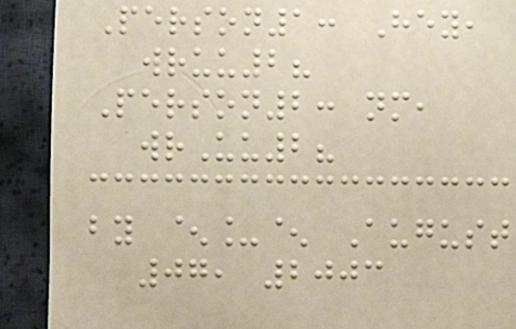Person1: Hey,
wruu2?
Person2: nm,
wrUu2?
by ^_^ August
07, 2003
